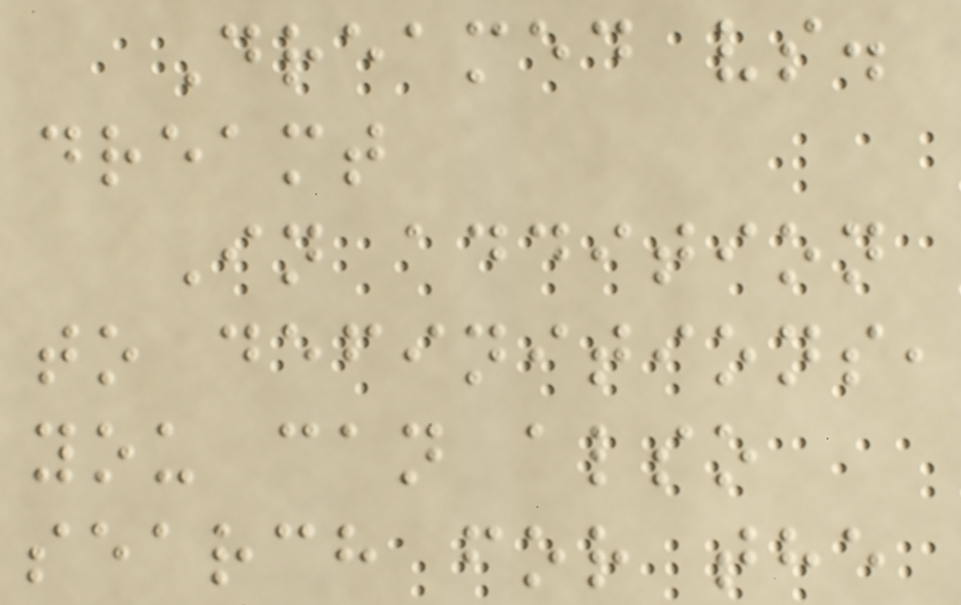Dreamed vs.
dreamt
In addition
to definitions,
you can also
search for the
